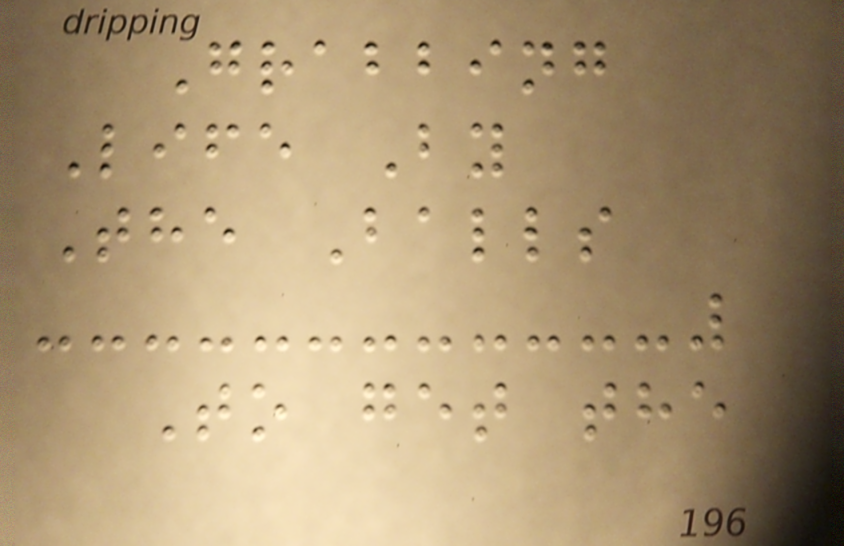Grabbing
Life By
The Balls
To get the
